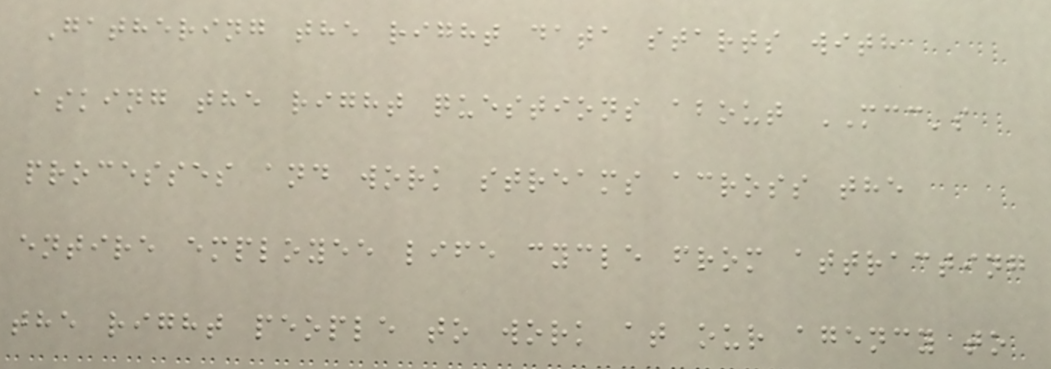Gathering the right data starts with
asking the right questions about MCC's
processes and work streams across the
entire employee life cycle from attracting
the right people to work at our agency to
